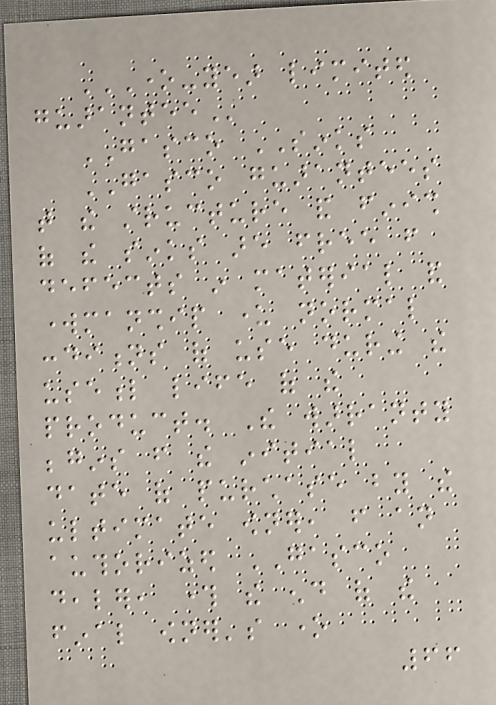ONE-YEAR LIMITED
GUARANTEE
GASCO SINKS
GASCO guarantees
that the structure and finish
of the sinks are free from
defects in material and
workmanship under normal
conditions of use during the
useful life of the
product. The warranty
begins from the initial
date of purchase by the
ultimate owner, from an
authorized GASCO
dealer, through the end of the
final owner's one
66
